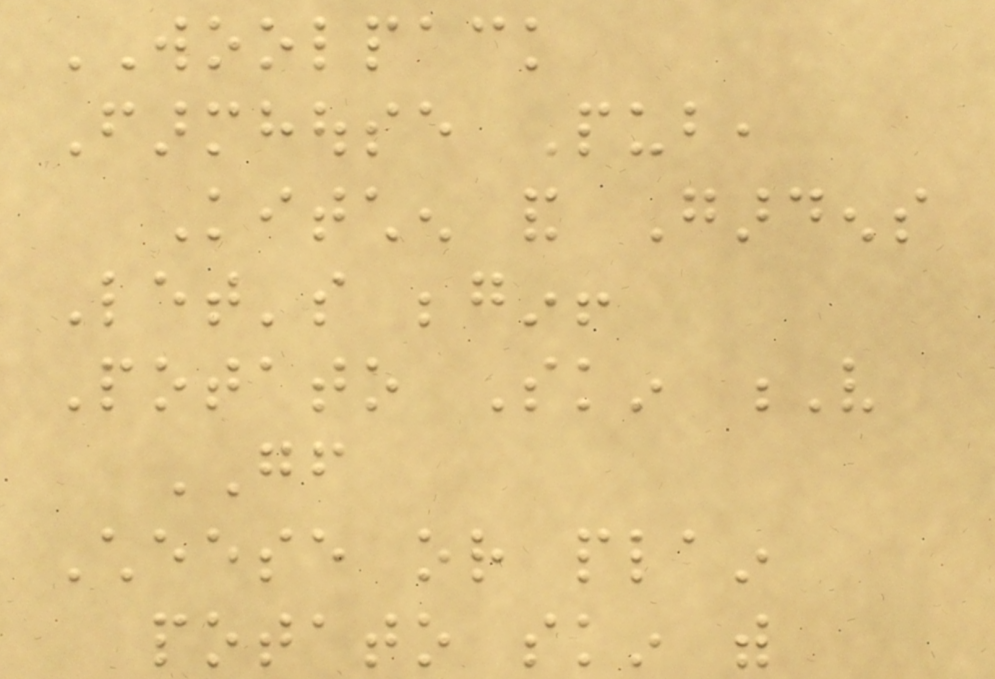WOOLPACK
Farmhouse Pub,
Kitchen and Gardens
Let's begin!
Potato Skin V
GF
Cheese or plain
potato skin with
